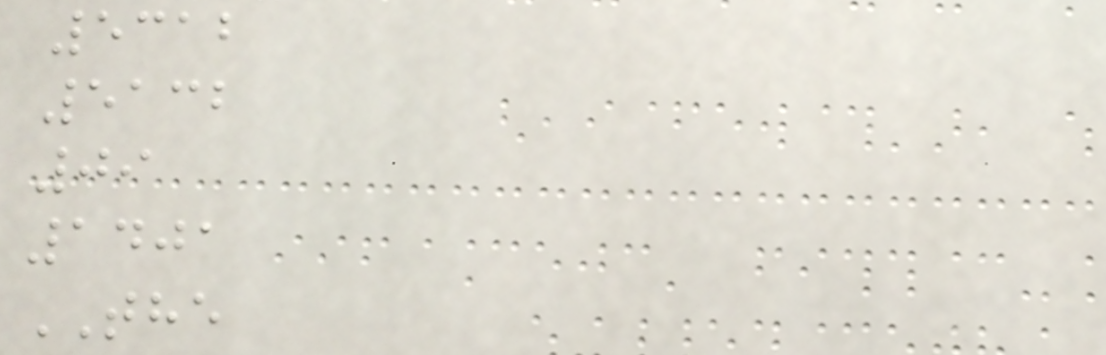5312
5132
09
1401
THE
